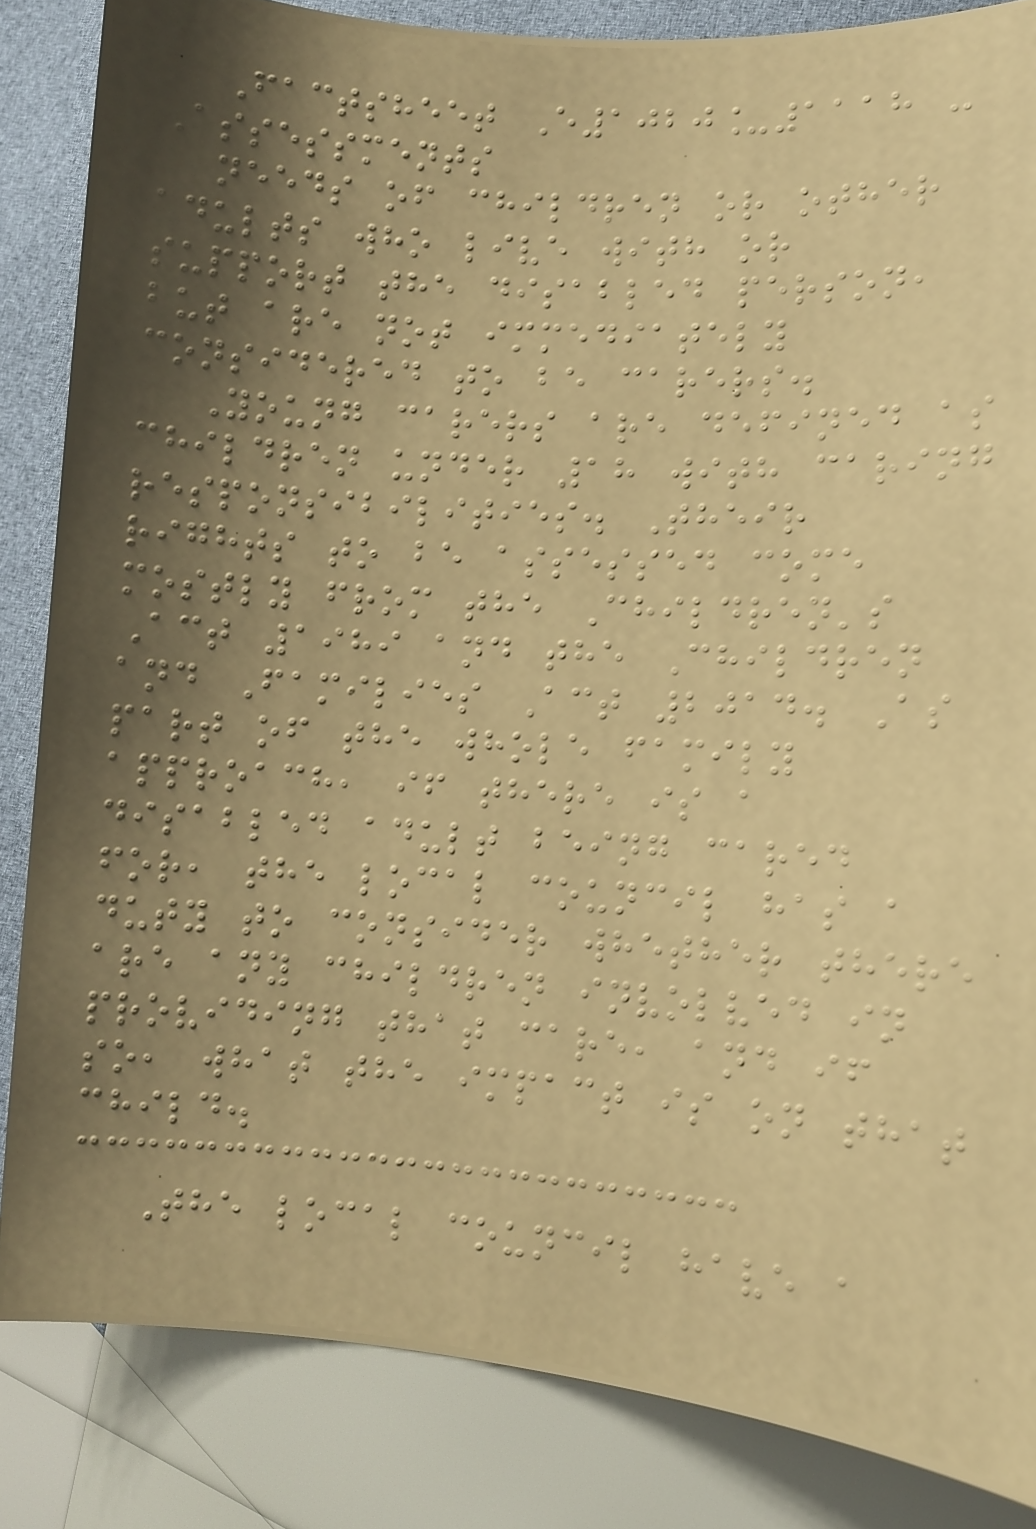Factsheet E1020_1118 -
Assessments
needs of children or other
adults who live with or
support the disabled person,
but are not immediately
considered to be carers.
Young carers are defined as
children under 18 with caring
responsibilities. Their
rights to be assessed come
mostly from the Children's
Act 1989 and the Children
and Families Act 2014. As
part of the whole family
approach, if there is a
disabled adult being cared
for, the local council has a
duty to consider whether there
are any children involved in
providing that care, and if
so, what the impact is on that
child.
The local council have a
